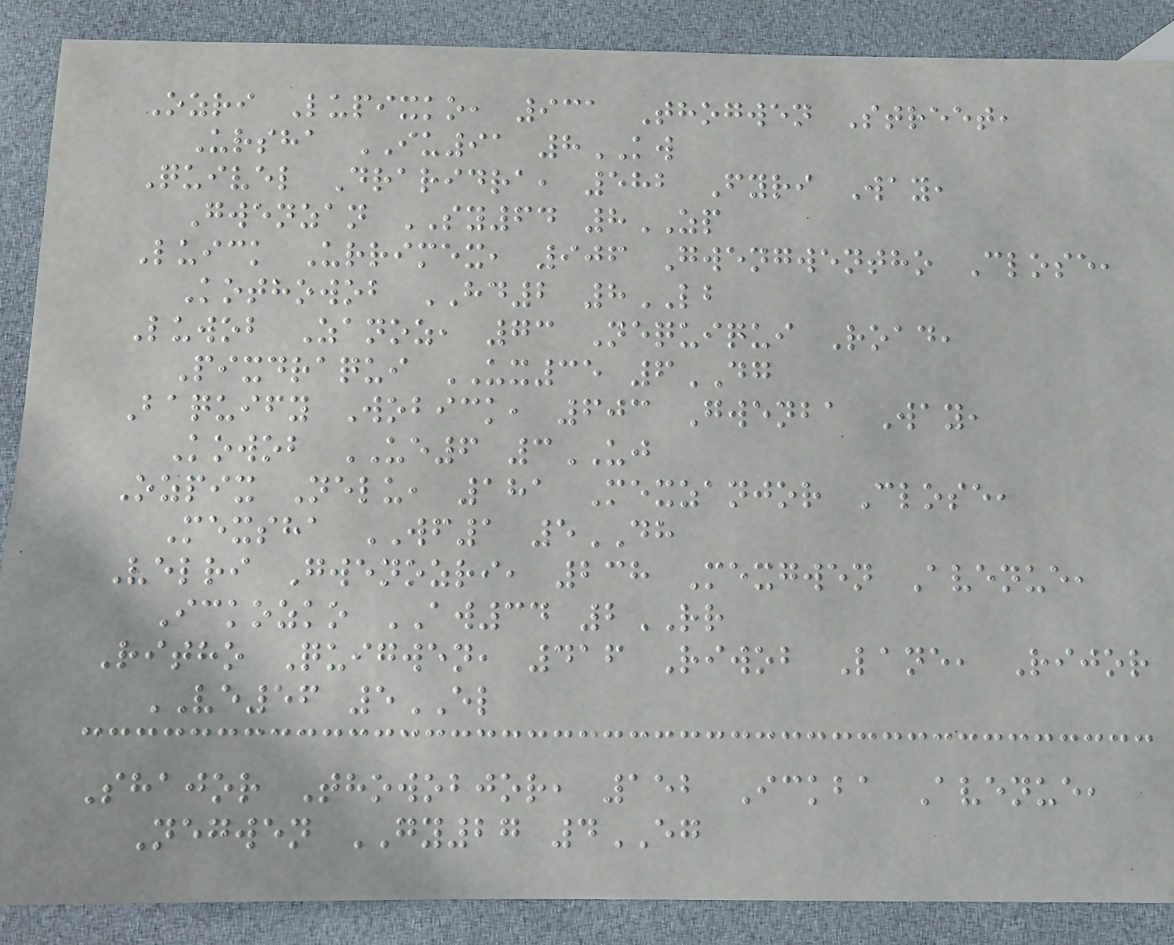Ozri Lupixko, 931 Thogwen Street,
Ursha IU91 8KW
Quivel Draridra, 582 Fyri Way,
Gwenzan SY64 8ZP
Luick Urrimex, 906 Gwengwentho Close,
Kothowob HD2 8LB
Luwob Zanoz, 73 Nequiqui Road,
Pixdraqui UX35 6DG
Baquify Wobick, 603 Gwenba Way,
Kowob UE6 3UJ
Ozpix Nelu, 181 Mexzanjor Close,
Mexsha WF1 5DH
Velri Gwenozri, 238 Mexgwen Avenue,
Ickozko AW34 2RR
Ritho Quigwen, 416 Riwob Lane, Rijor
VE56 5EL
Shajor Thowobjor, 152 Ickba Avenue,
Negwen GY27 4EG
